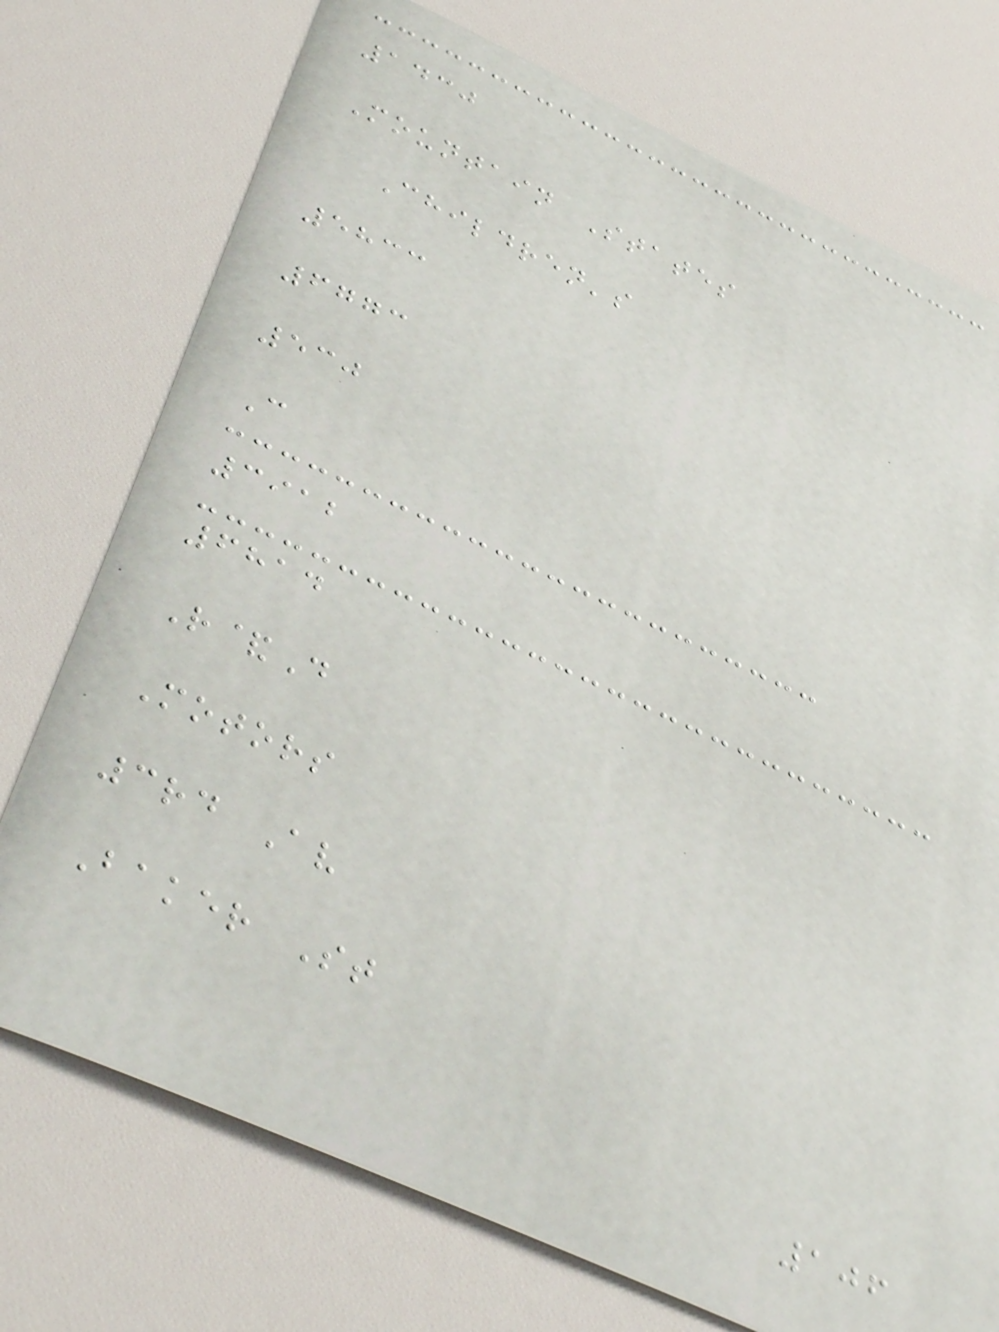1430
Mountain States
Children's
5833
6773
530
C
3912
6814
R&D
Motors
3rd Av
Baker St
106
